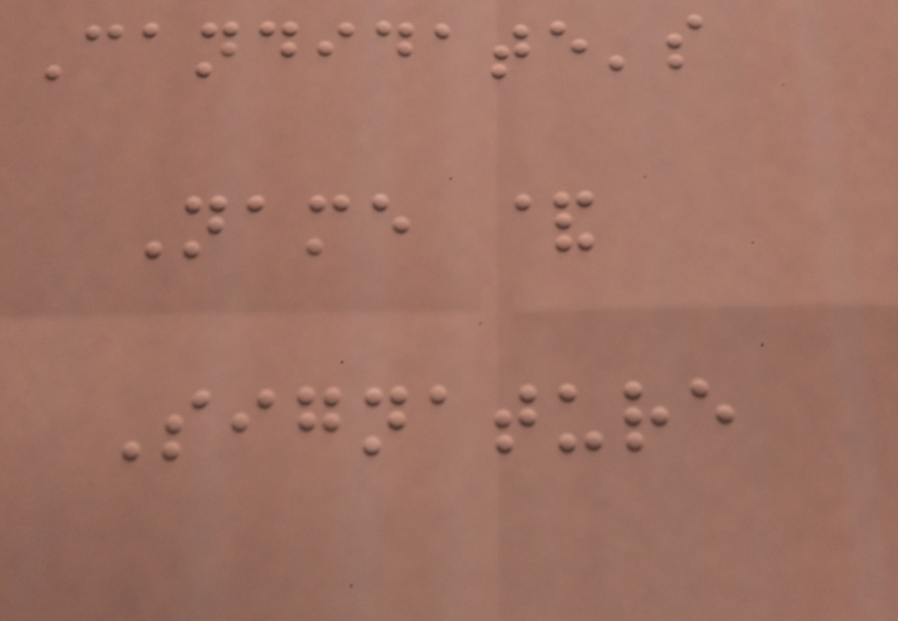Candidate's
Name &
Signature
